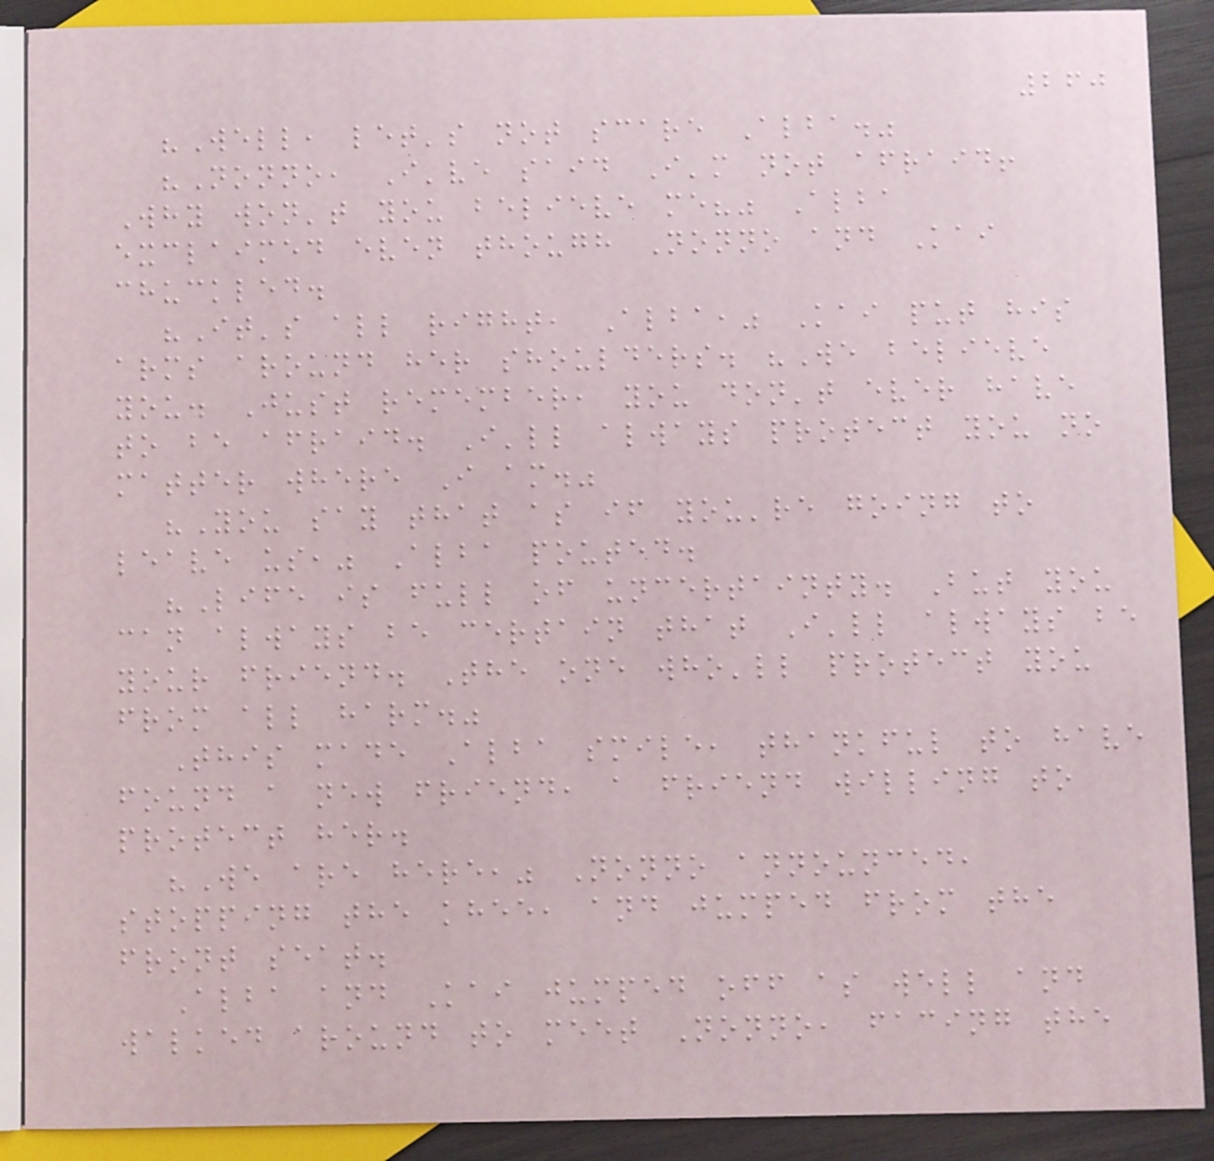260
"Well, let's not scare Alba."
"Nonno, I've said I'm not afraid!
Why won't you believe me?" Alba
exclaimed even though Nonno and Kai
chuckled.
"It's all right, Alba," Kai put his
arms around her shoulders. "We believe
you. Just remember, you don't ever have
to be afraid. I'll always protect you no
matter where I am."
"You say that as if you're going to
leave us," Alba pouted.
"Life is full of uncertainty. But you
can always be certain that I'll always be
your friend. The one who'll protect you
from all harm."
This made Alba smile, thankful to have
found a new friend, a friend willing to
protect her.
"We are here," Nonno announced,
stopping the khee, and jumped from the
front seat.
Alba and Kai jumped off as well and
walked around to meet Nonno, facing the
